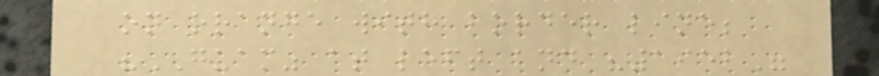on orange with border line;
"GUAM" at left and "1952"
